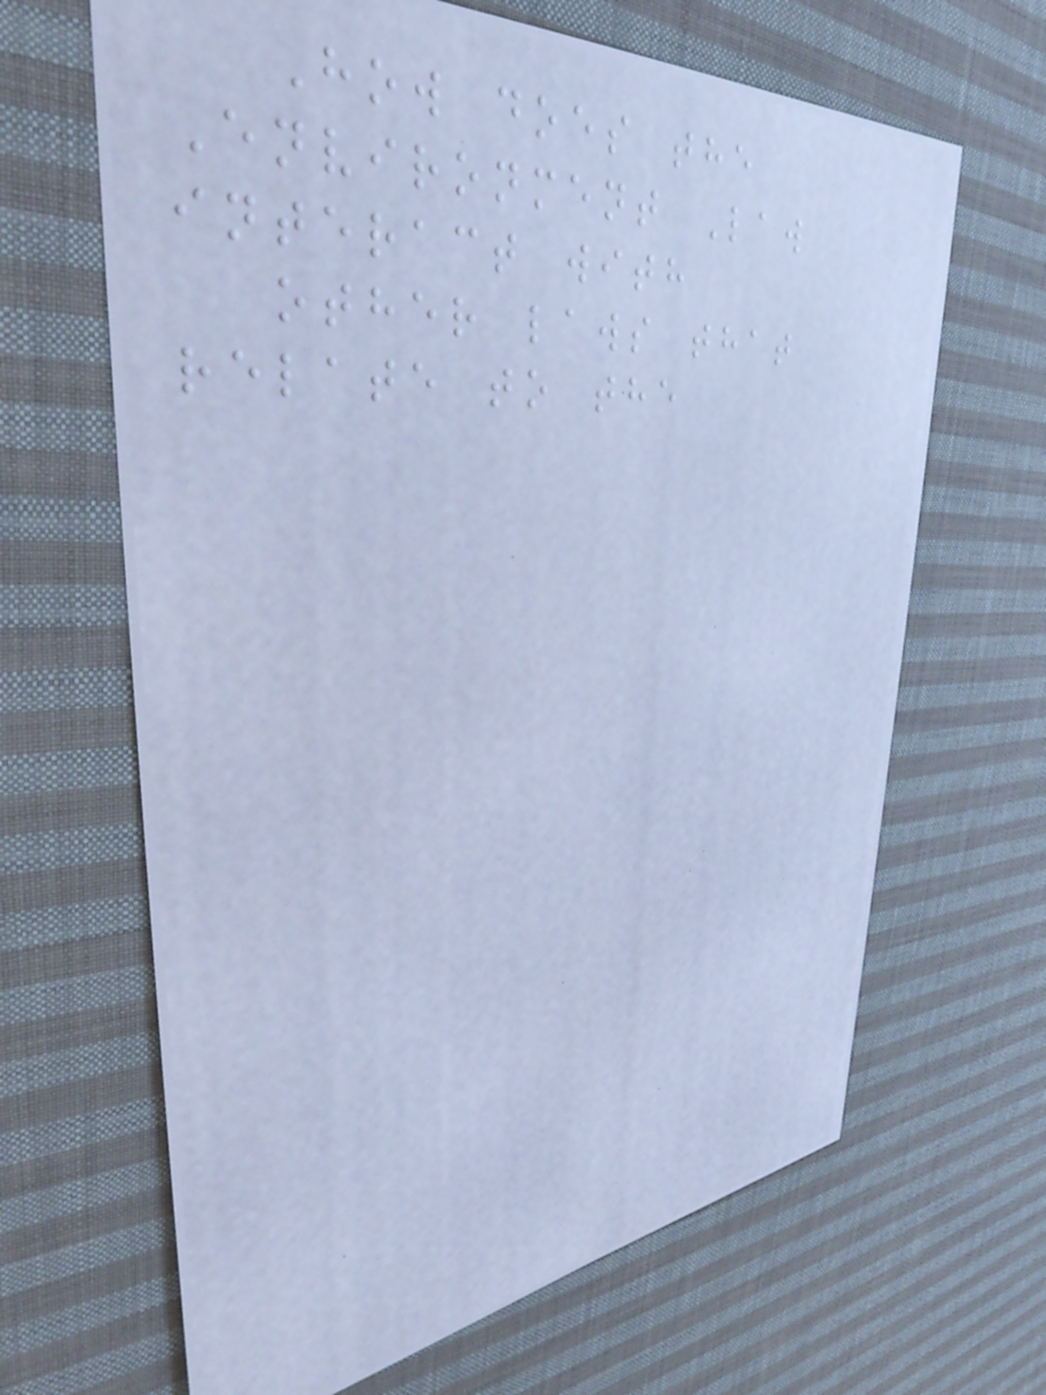How does the
Environment Law
interact with
other laws that
relate to the
